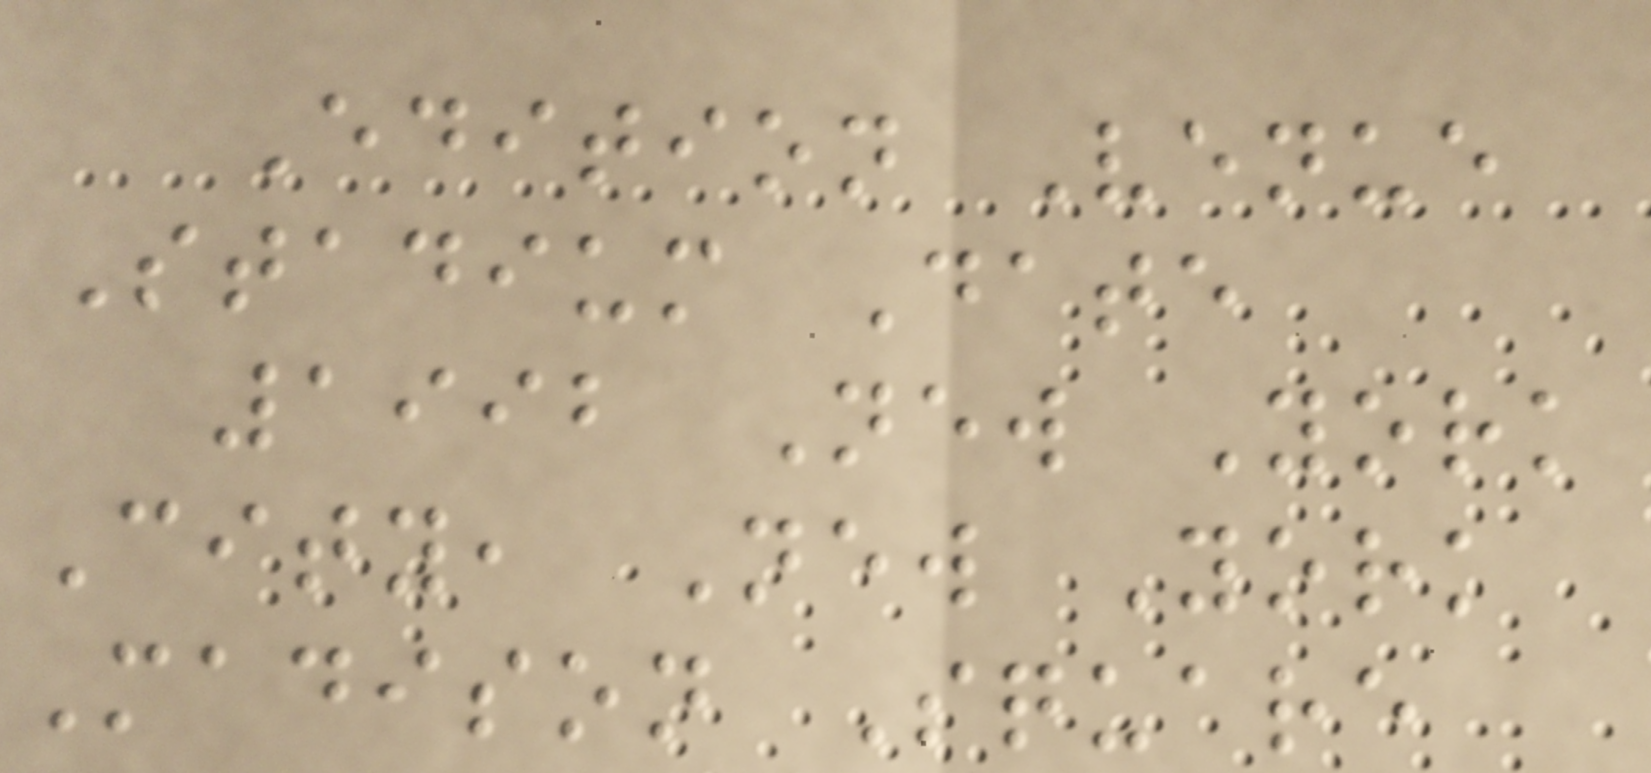Edition Venue
Stadium Date
1992 New York
City, New York
Madison Square
